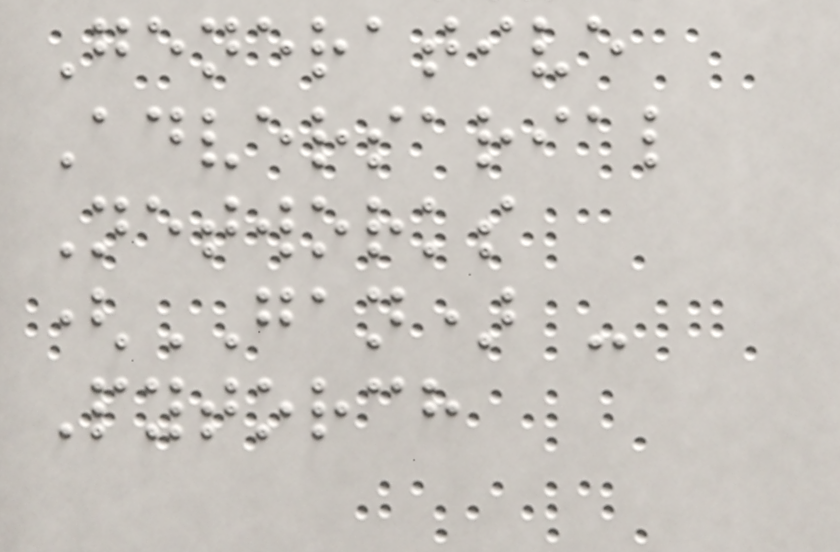Generative
Adversarial
Networks
(GAN) -
Pytorch
